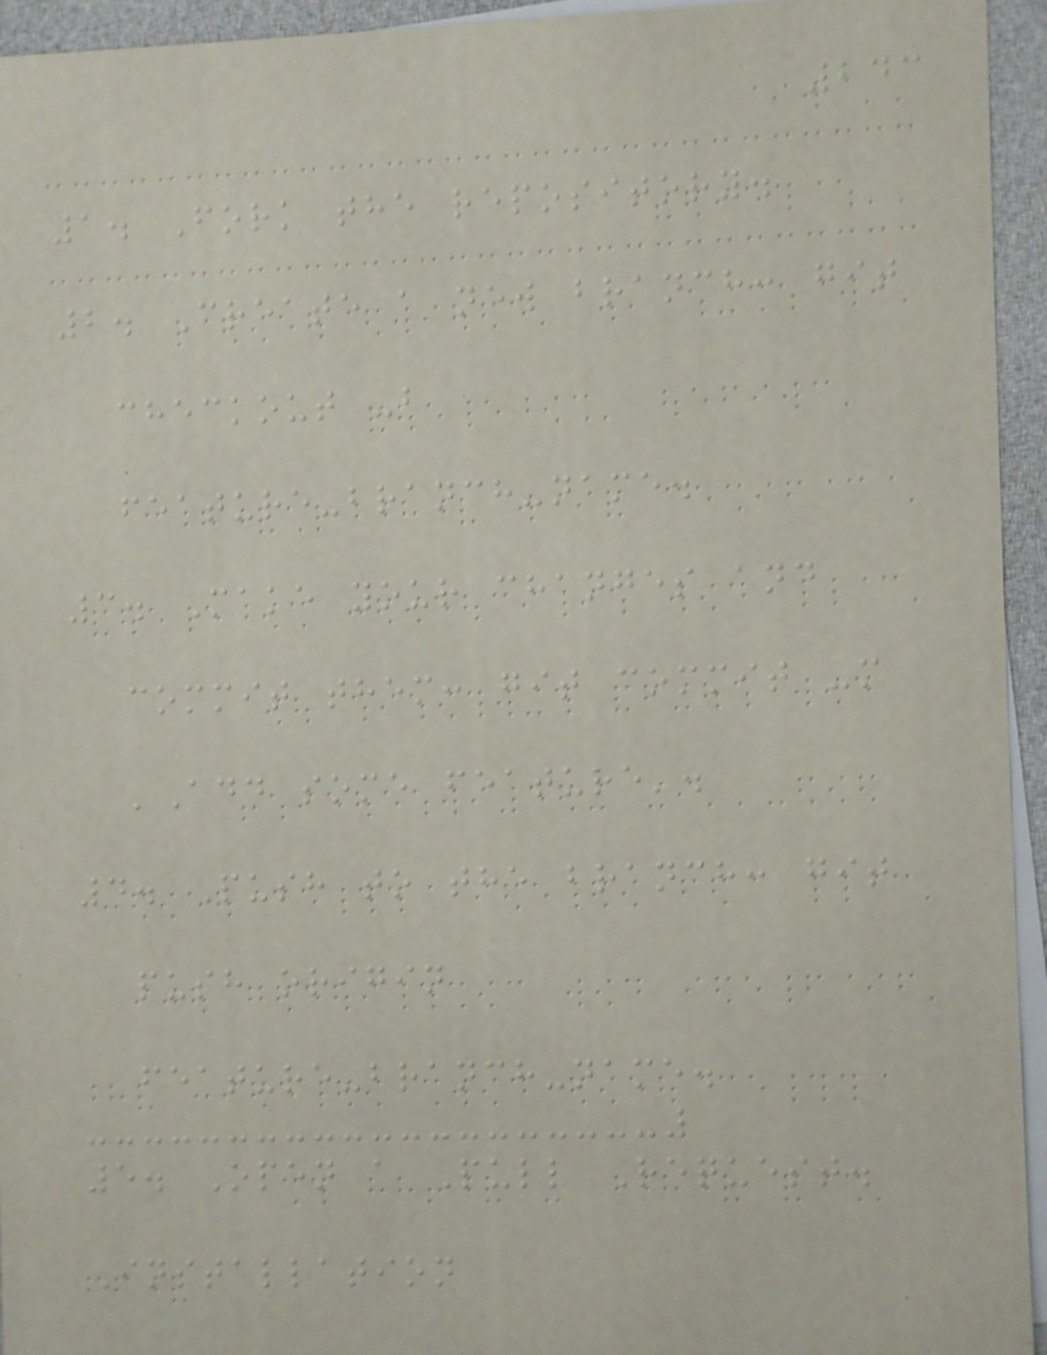243
1. Fork the repository.
2. Create a new branch: git
checkout -b
feature-branch-name.
3. Make your changes and
commit them: git commit -m
'Add some feature'.
4. Push to the branch: git
push origin
feature-branch-name.
5. Open a Pull Request.
Installation
